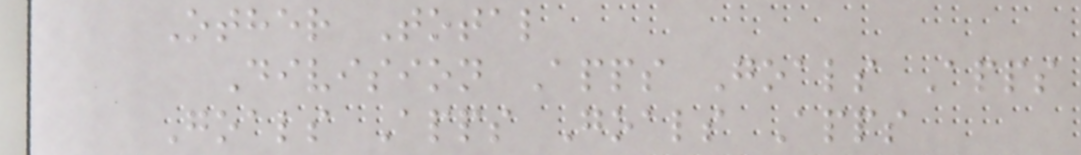Other Total
Division Apps Goals Apps
Goals Apps Goals Apps
